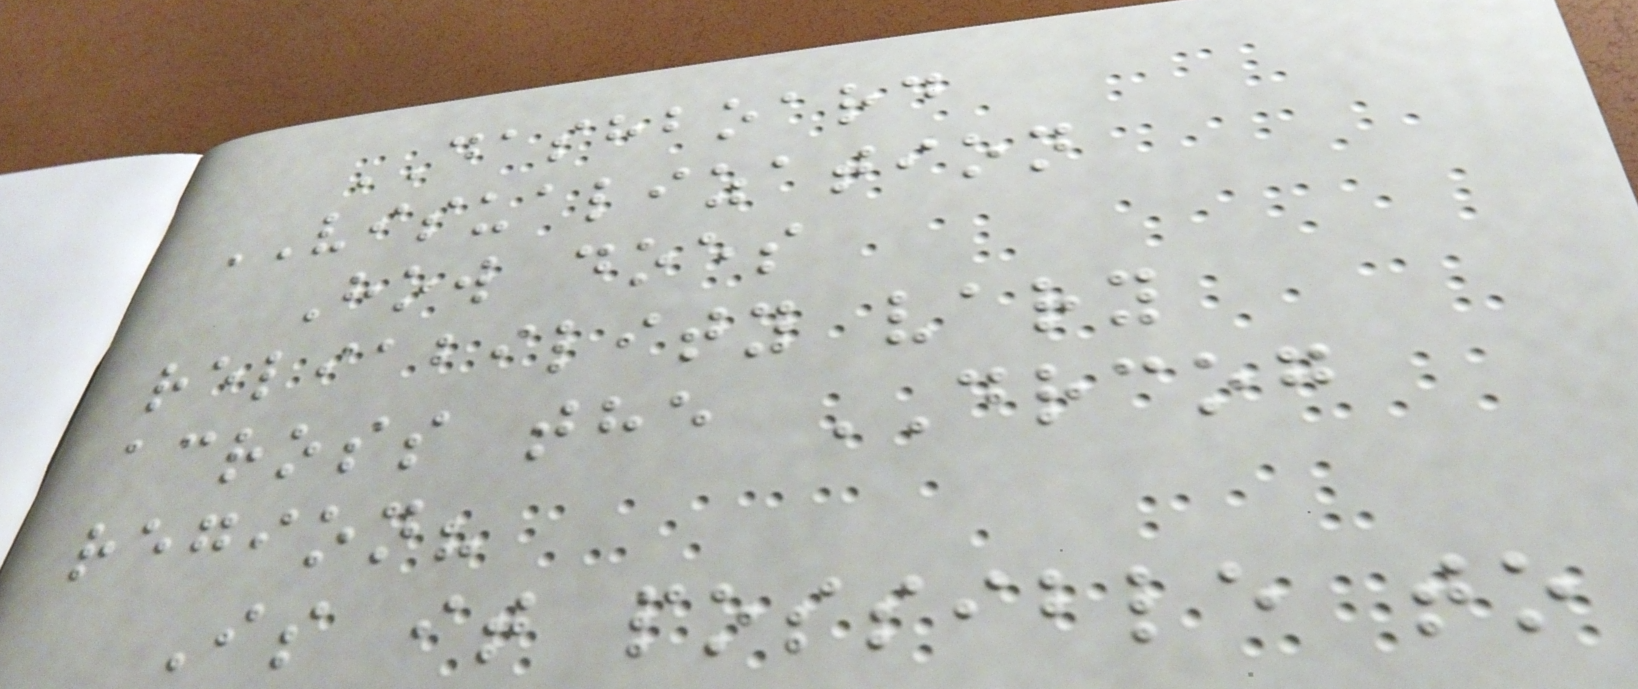DASHBOARD
VISUALIZATION
How does
reliability vary
across the DRCOG
region?
Is it possible to
